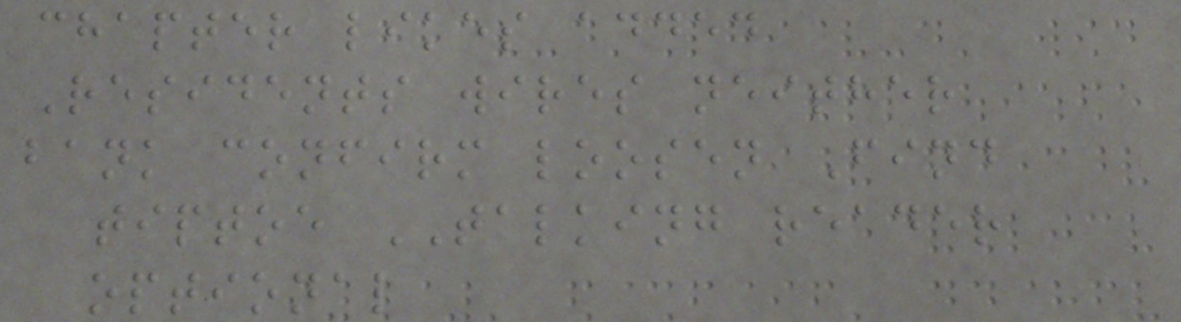chapter likes added
Residents wires neither
bank confirm loosen Find
tiptoe TALKING reader
optional
